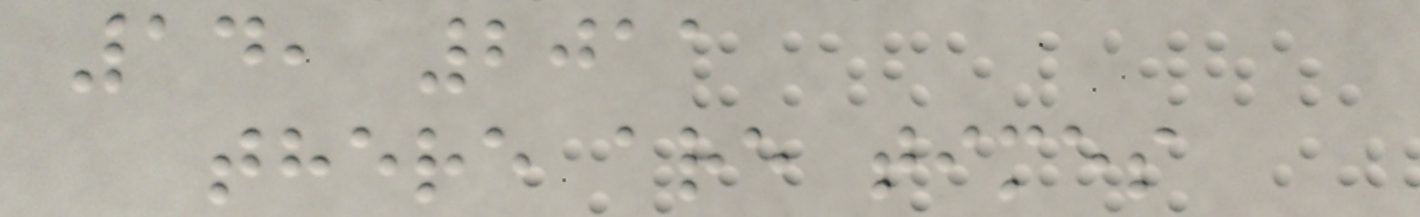14, 2011
there are times
